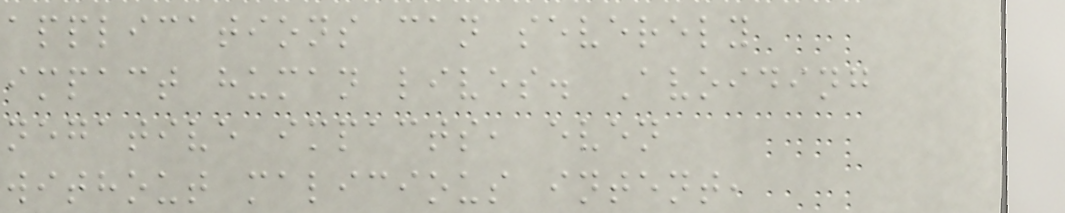applications can severely
impact human lives. Avoiding
negative impacts, even
without malicious intent,
